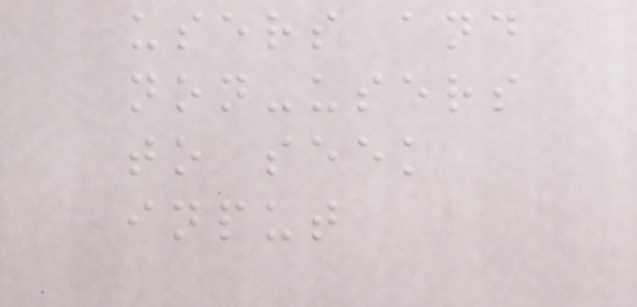users and
non-users
to seek
input
